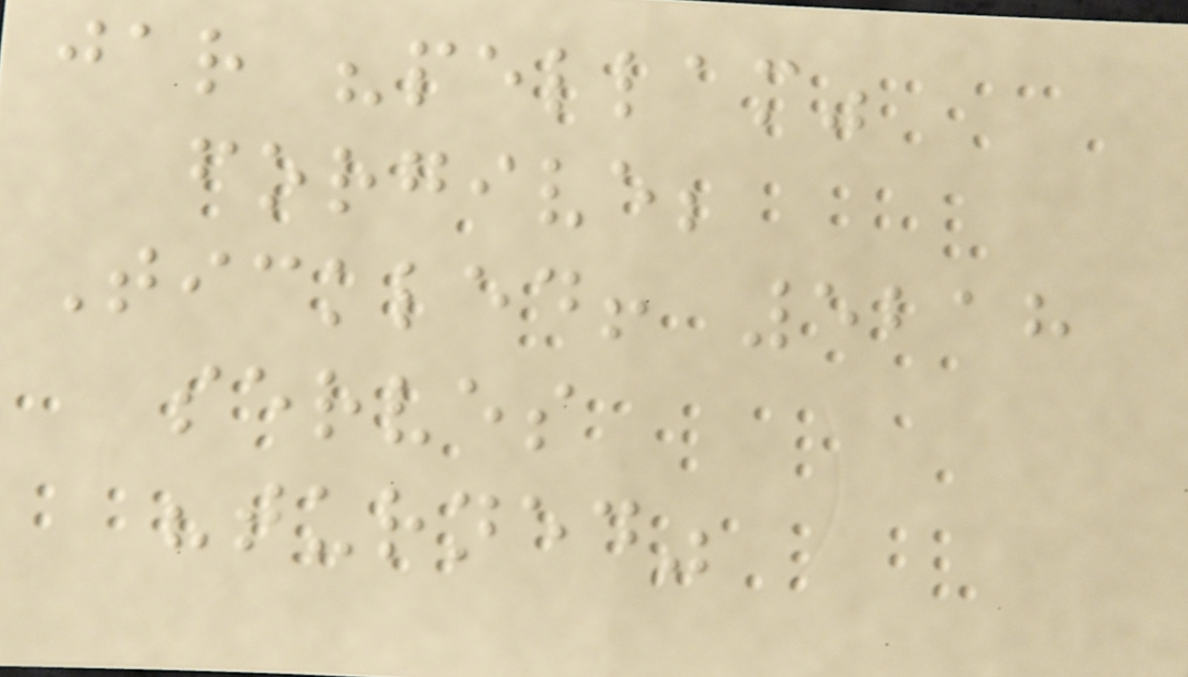jar "pellam"
forgive;
Tickled! 5218
serves
"turned"
